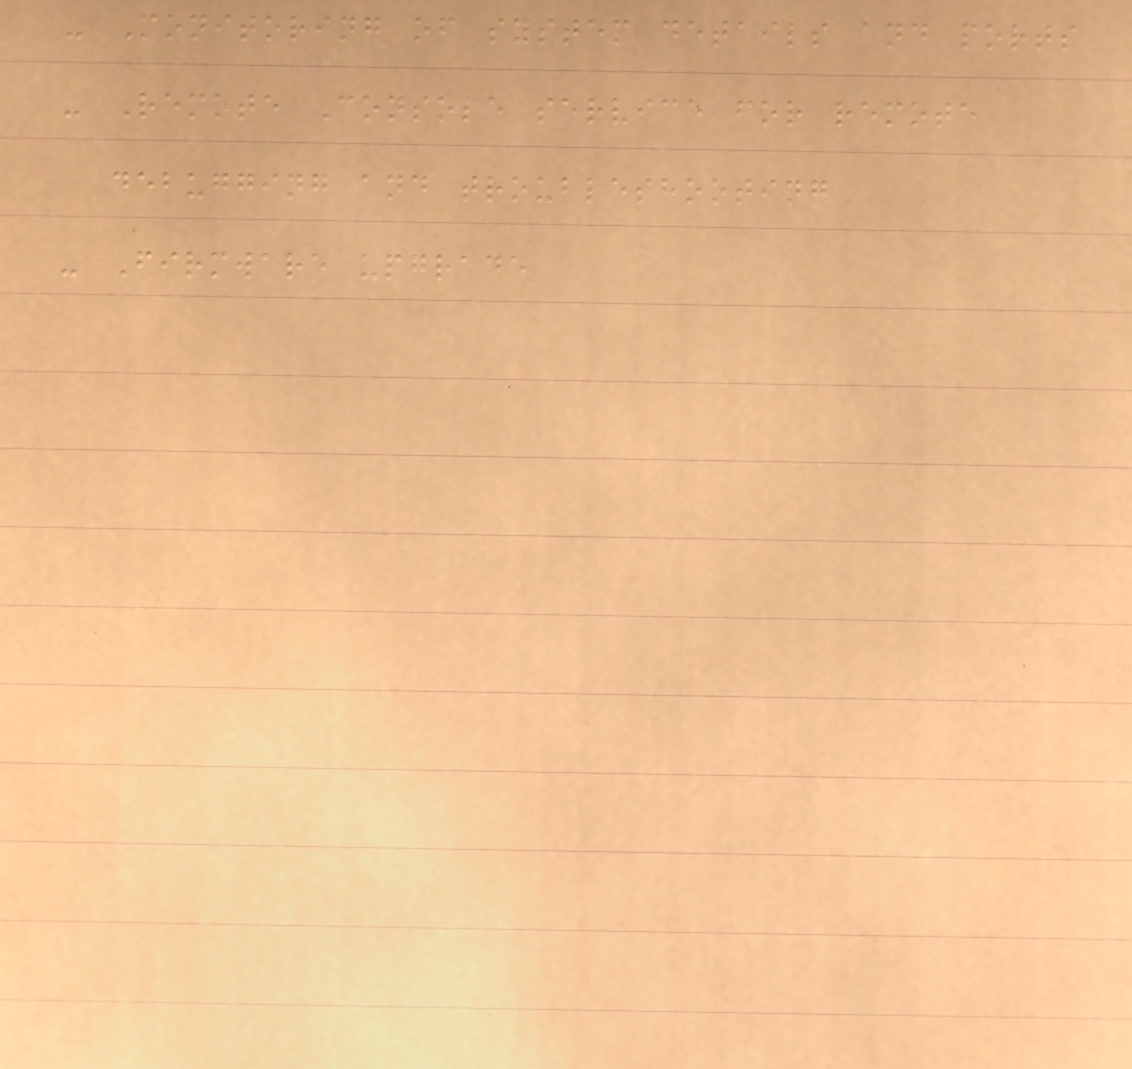- Monitoring of system details and ports
- Remote Console service for remote
debugging and troubleshooting
- Firmware upgrade
